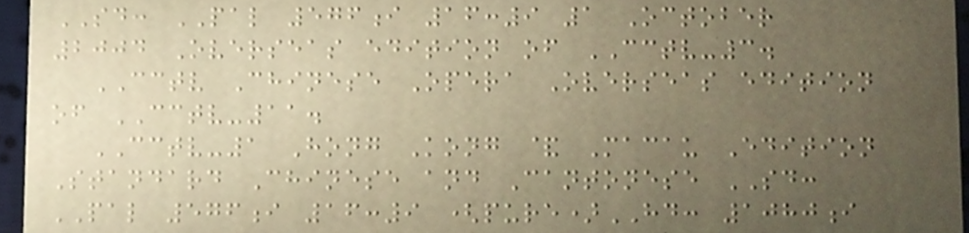SD: PAL 576i 16:9 1 October
2004 Overseas edition of CCTV-3.
CCTV Chinese Opera Overseas edition
of CCTV-11.
CCTV-1 Hong Kong & Macau Edition
Standard Chinese and Cantonese SD:
PAL 576i 16:9 (pure)HD: 1080i
